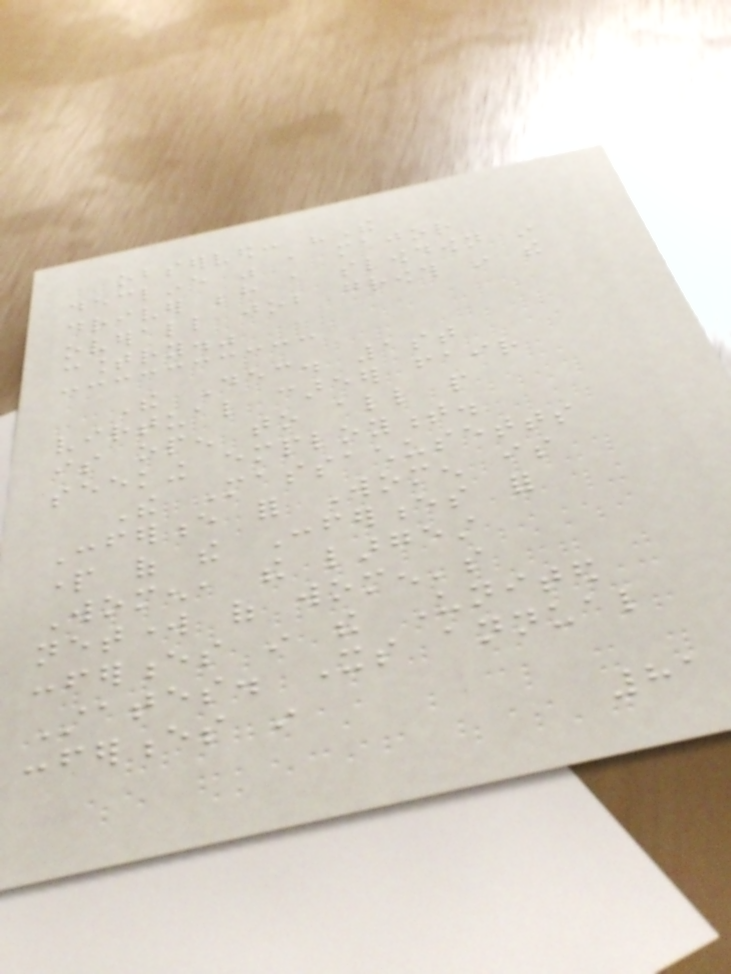observed: "The
decline was a major
driver behind a slowdown in
overall job growth in the
country."
The Dec. 1st
virtual career fair
is open to all people
seeking employment.
The Massachusetts
Conference for Women is
part of the Conferences for
Women, the largest
network of women's
conferences in the United
States. Its annual
conferences in
81
